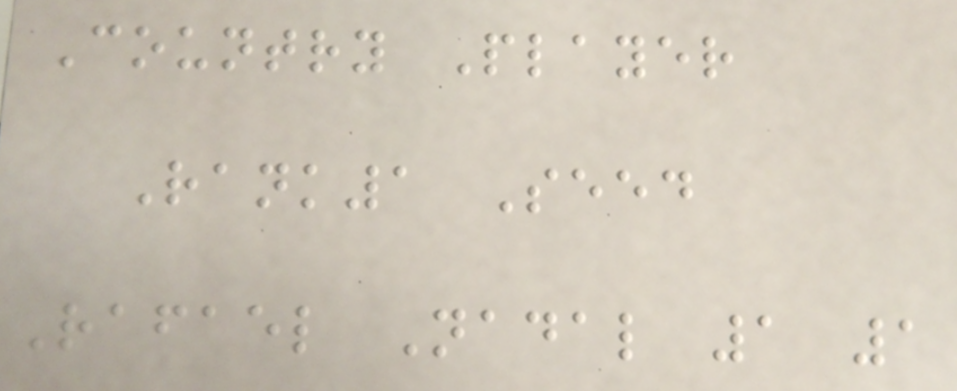Country Player
Rank1 Seed
Rafael Nadal 1 1
